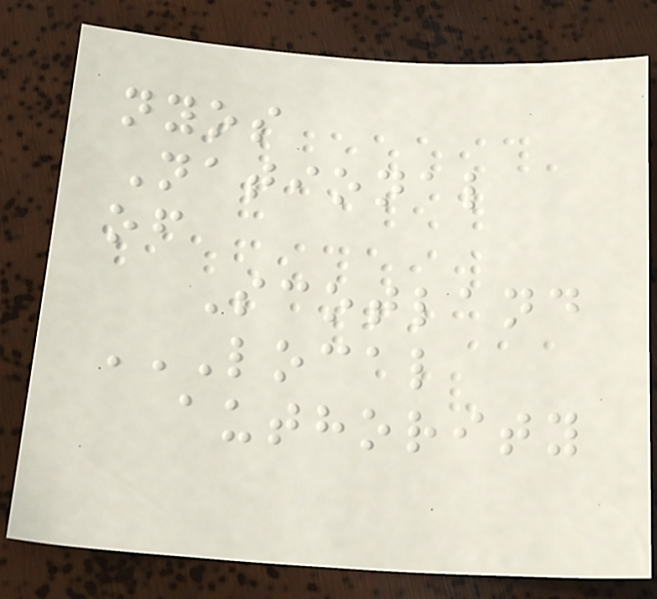nyos
National
of
Scotland
LOCAL
AUTHORITY
